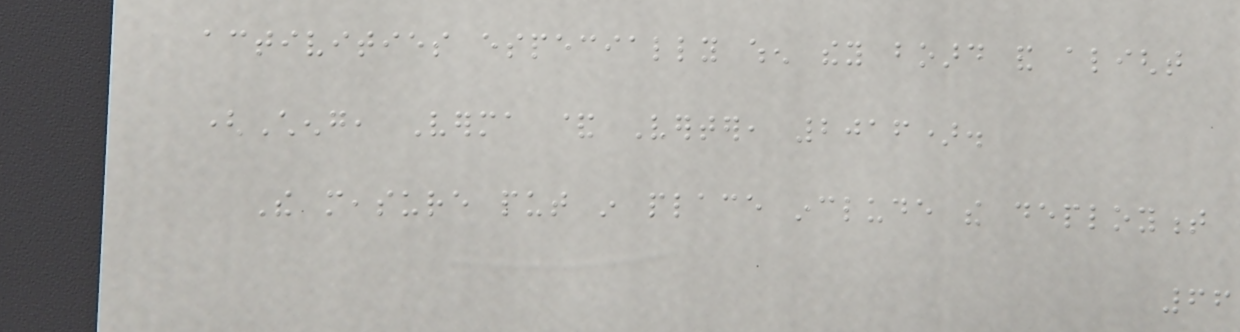activities especially when they board and alight
(Cheng, Verma & Verter, 2016).
The measure put in place include the deployment
66
